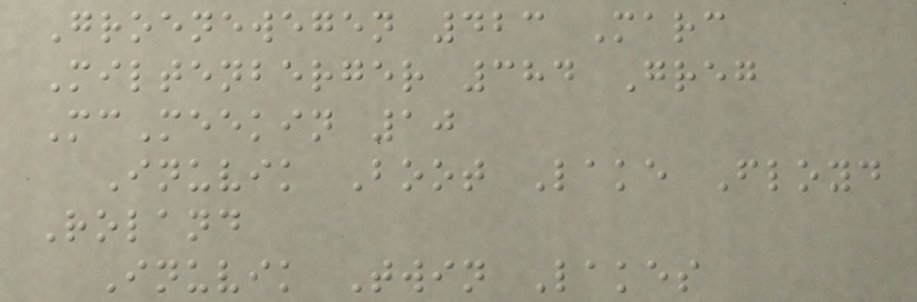Groenewegen 423 Marc
Miltenberger 384 Greg
McMeekin 10
Inuvik Boot Lake Floyd
Roland
Inuvik Twin Lakes
